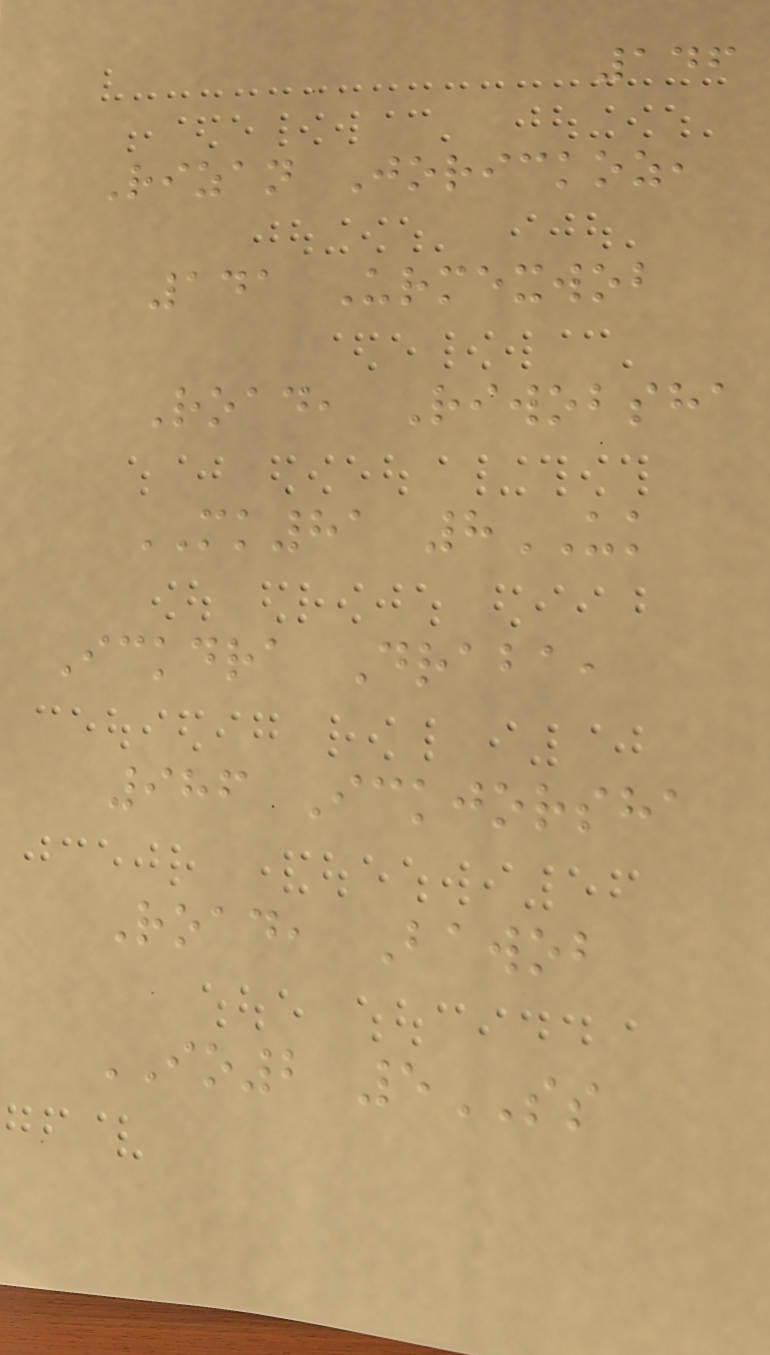146
Rizan Jorickoz,
141 Urmexwob
Road, Riwobsha
MK81 8UK
Ickdra Draba,
986 Ickjorsha
Road, Bawob
IO2 5SS
